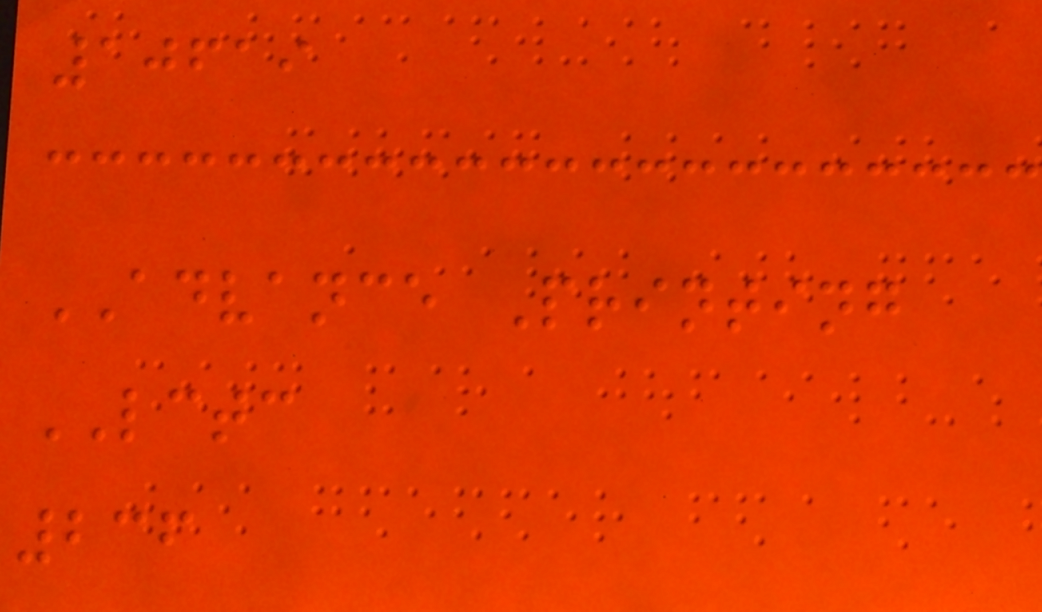10619
ADVANCE Printing
LCTC
236
